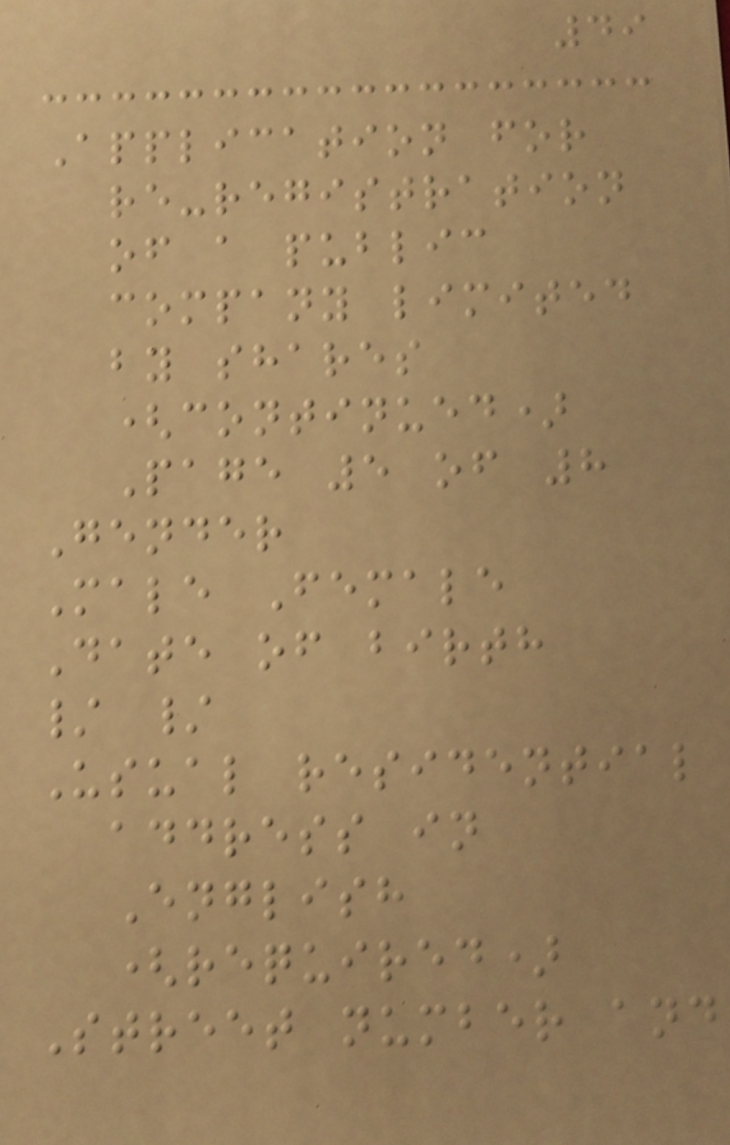49
Application for
re-registration
of a public
company limited
by shares
(continued)
Page 5 of 8
Gender
Male Female
Date of birth
/ /
Usual residential
address in
English
(required)
Street number and
